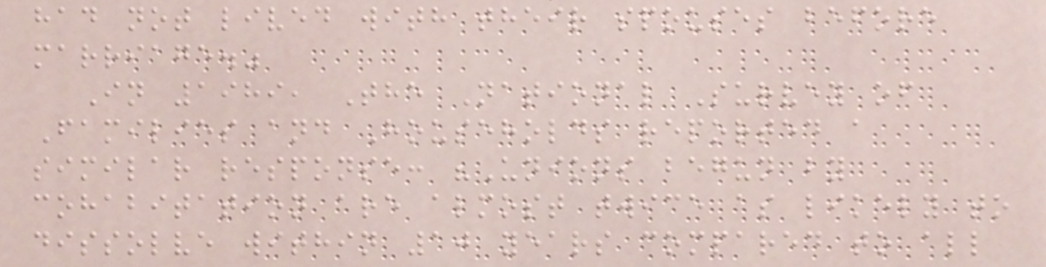had not lived with their spouses before
marriage."
In 1989, The National Survey of
Families and Households reported a
similar response: "Unions begun by
cohabitation are almost twice as likely to
dissolve within 10 years compared to all
